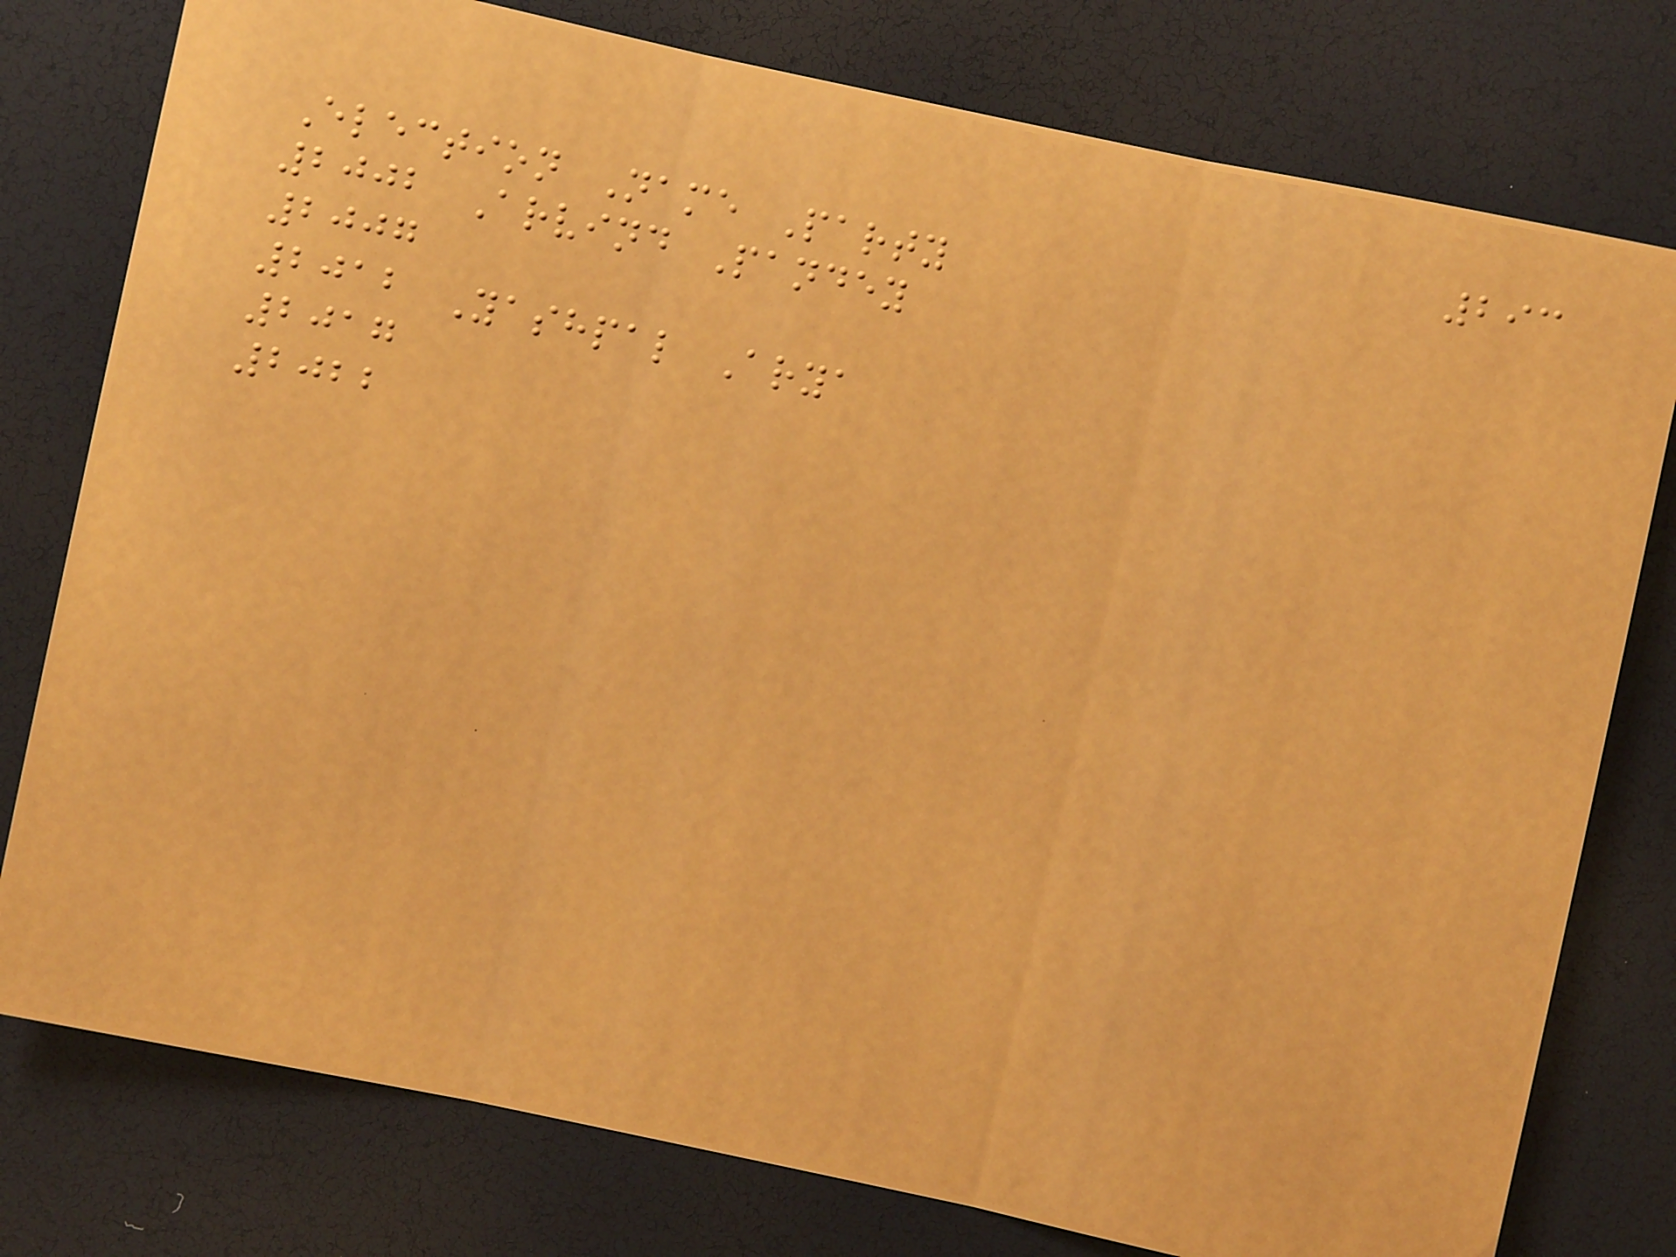293
Election Name Party
2002 Arvind Pandey
2007
2012 Yashpal Arya
2017
2022
